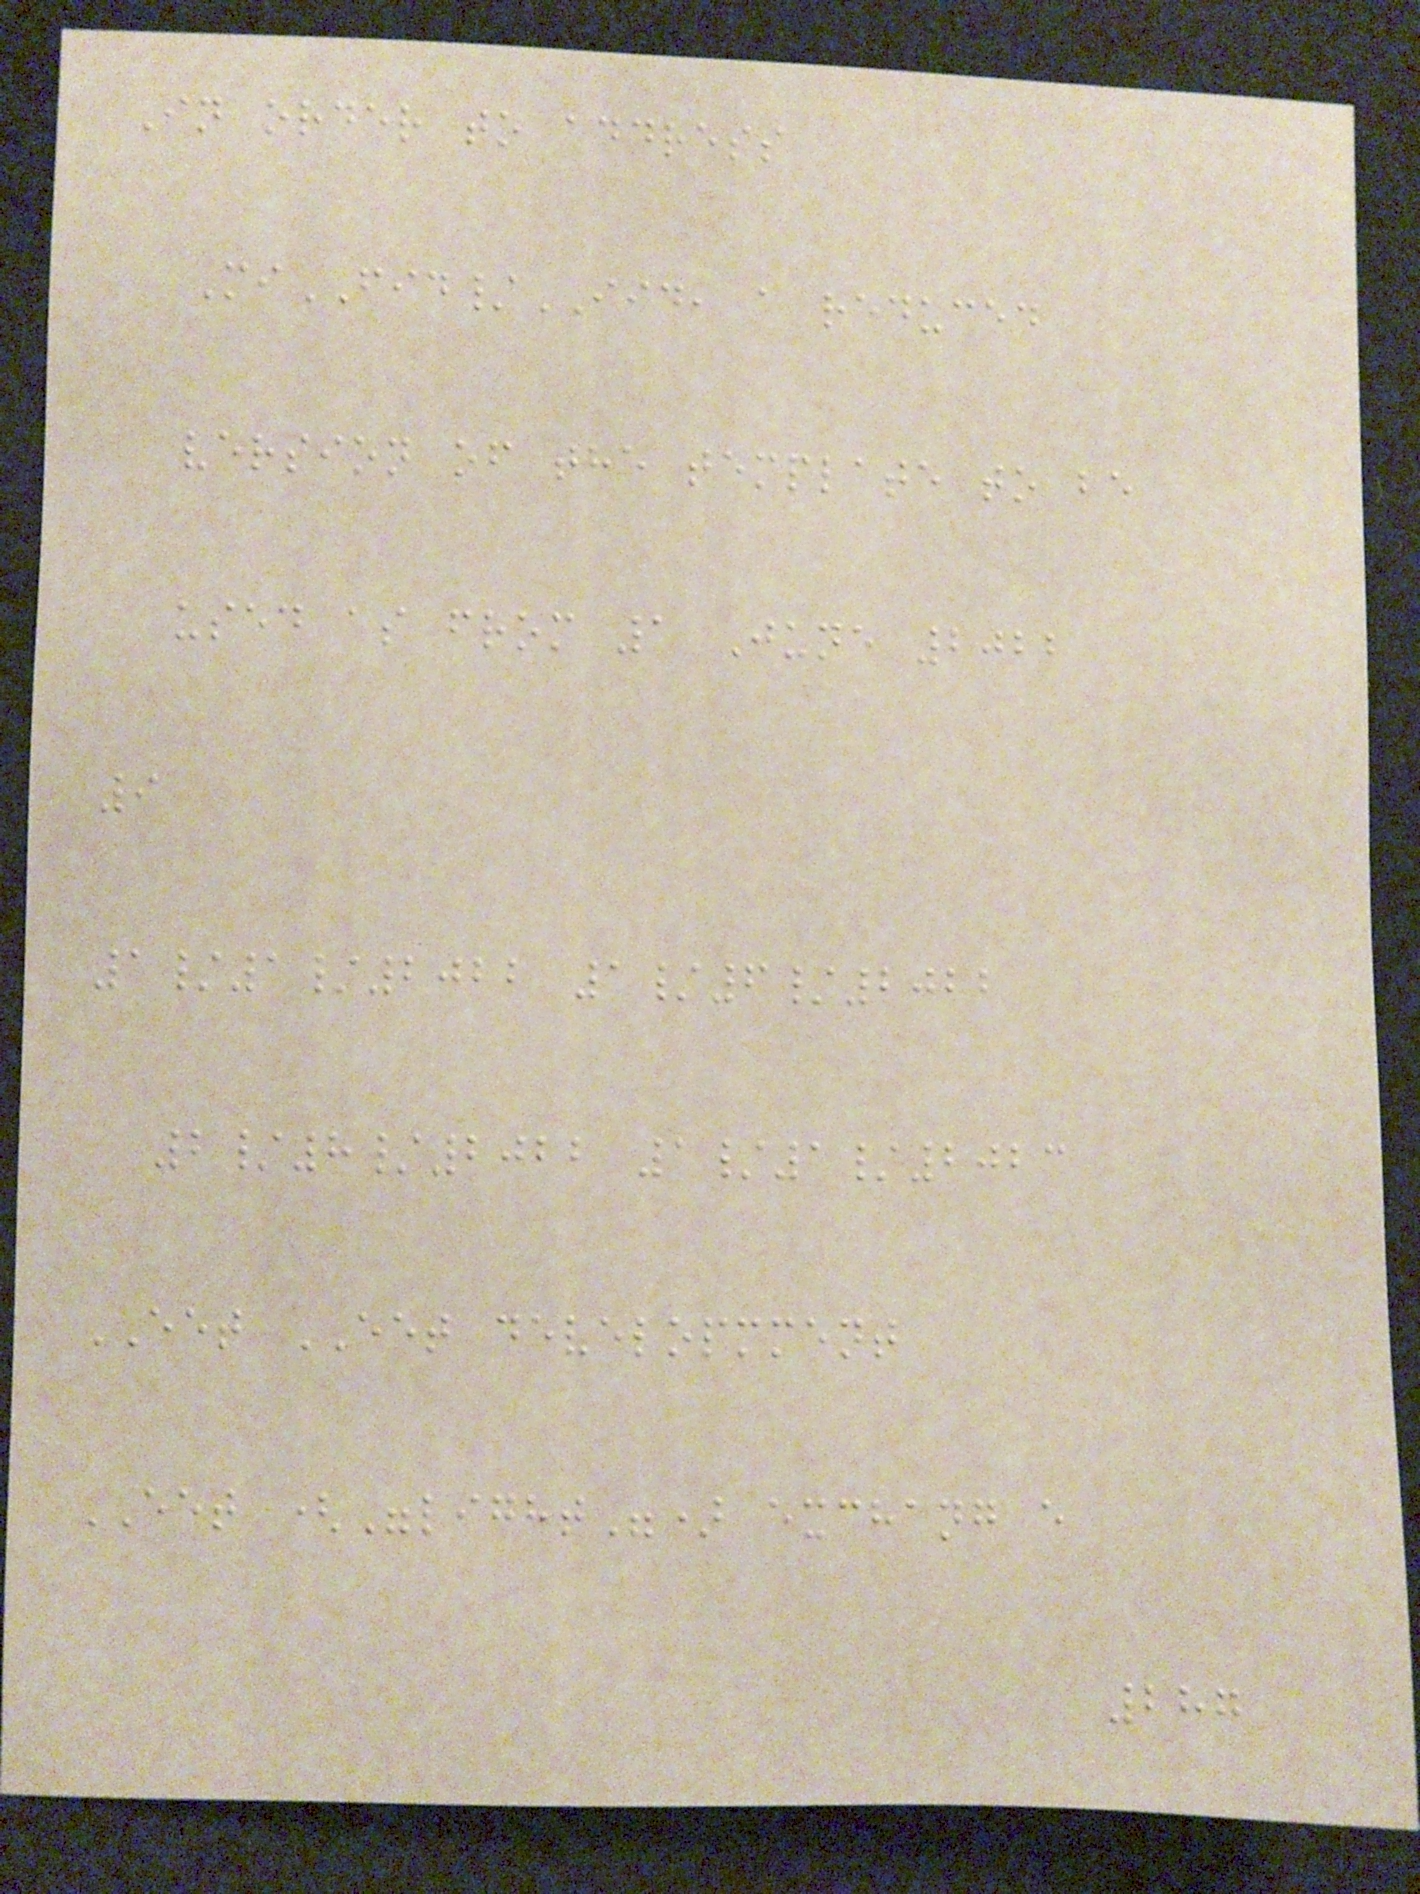In order to address
MiFID/IID, a reduced
version of the template to be
used as from 1 June 2022
9
1/1/2022 1/6/2022
2/8/2022 1/1/2023
EET EET developmment
EET ("light") exchang e
287
